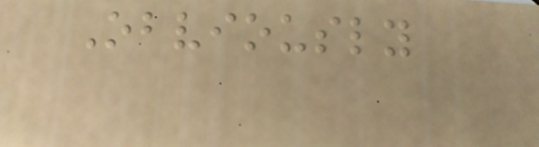Obviously
